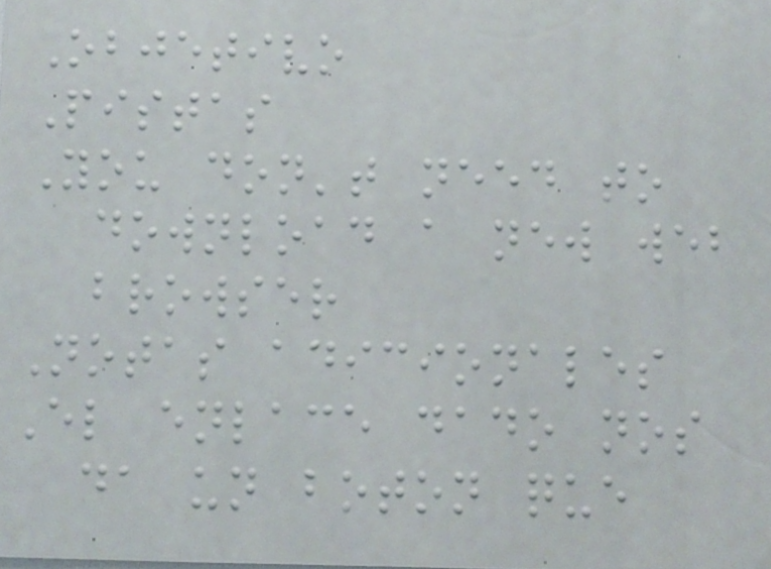Objetivo
Pistas
You don't need to
download a new web
browser
Notas adicionales
El enlace dado nos
da un boton que
